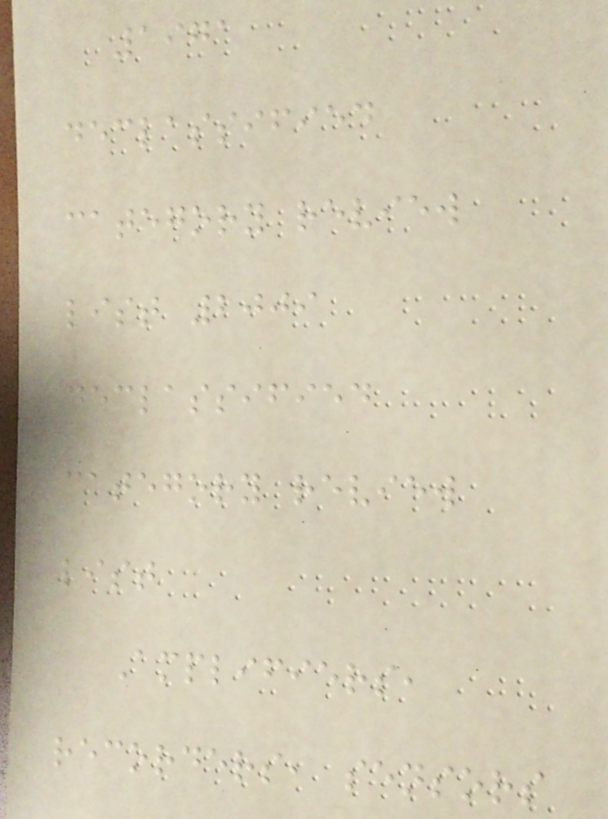1971
declassified
category review
list 2009
declassified
category review
list
Amplifiers,
recorders, sensors
